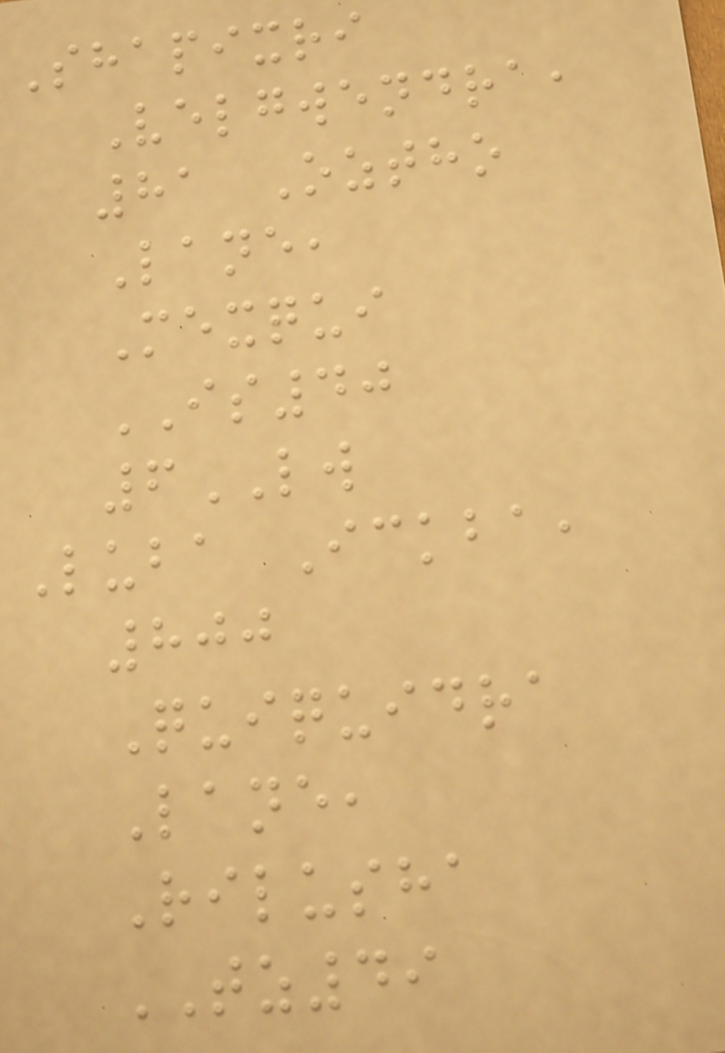Shapixri
Velgwendra,
81 Oztho
Lane,
Mexqui
IS40
6LW
Luba Ickba,
800
Quiquidra
Lane,
Rilusha
TZ49
